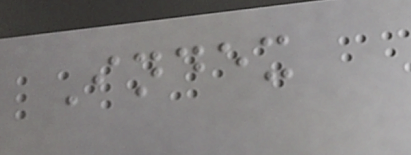Index
